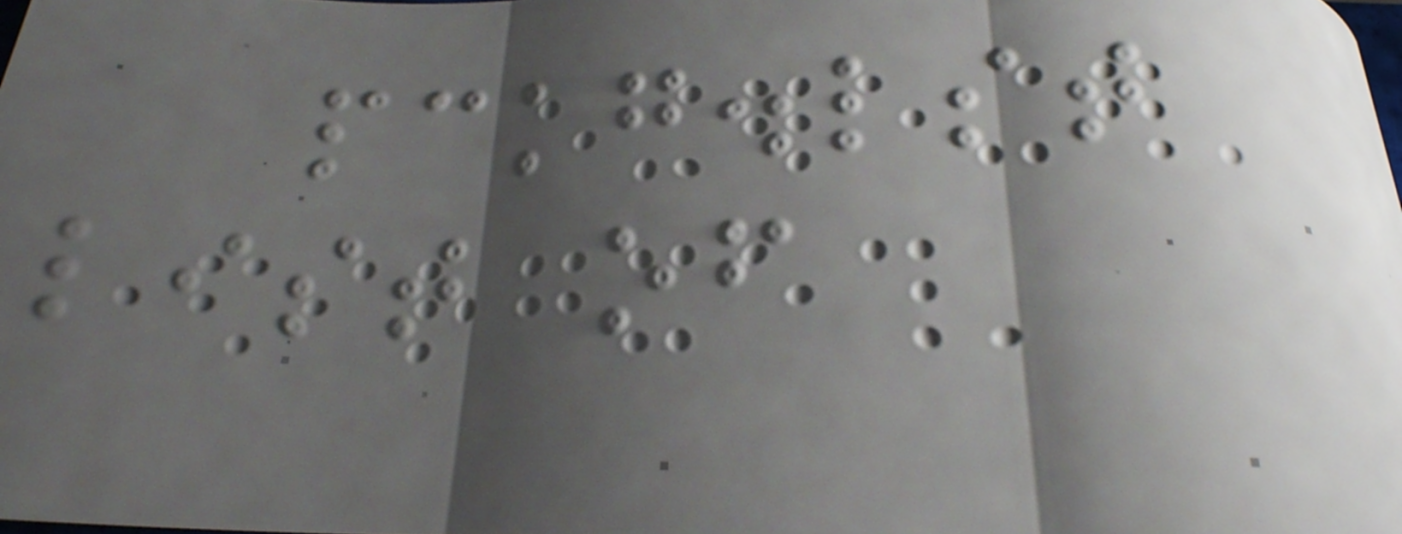pckg.lst
list of
